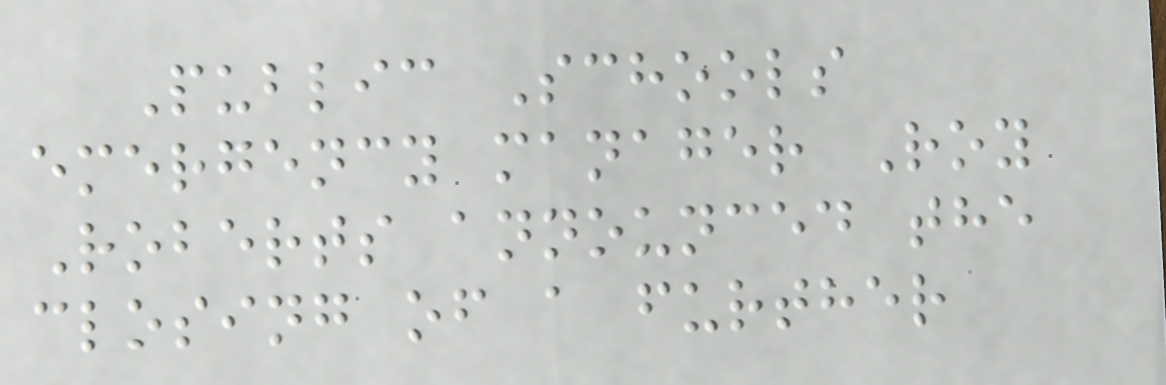Public Schools
emergency manager Roy
Roberts announced the
closing of a further
